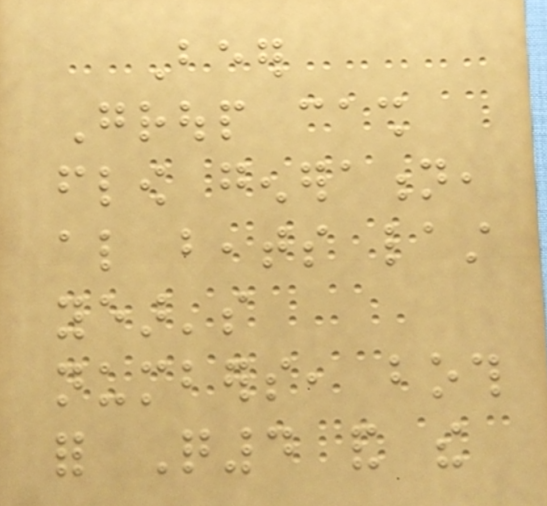Beer
Group cash
flow generation,
also beats last
year's
numbers, both
for Q4 and the
